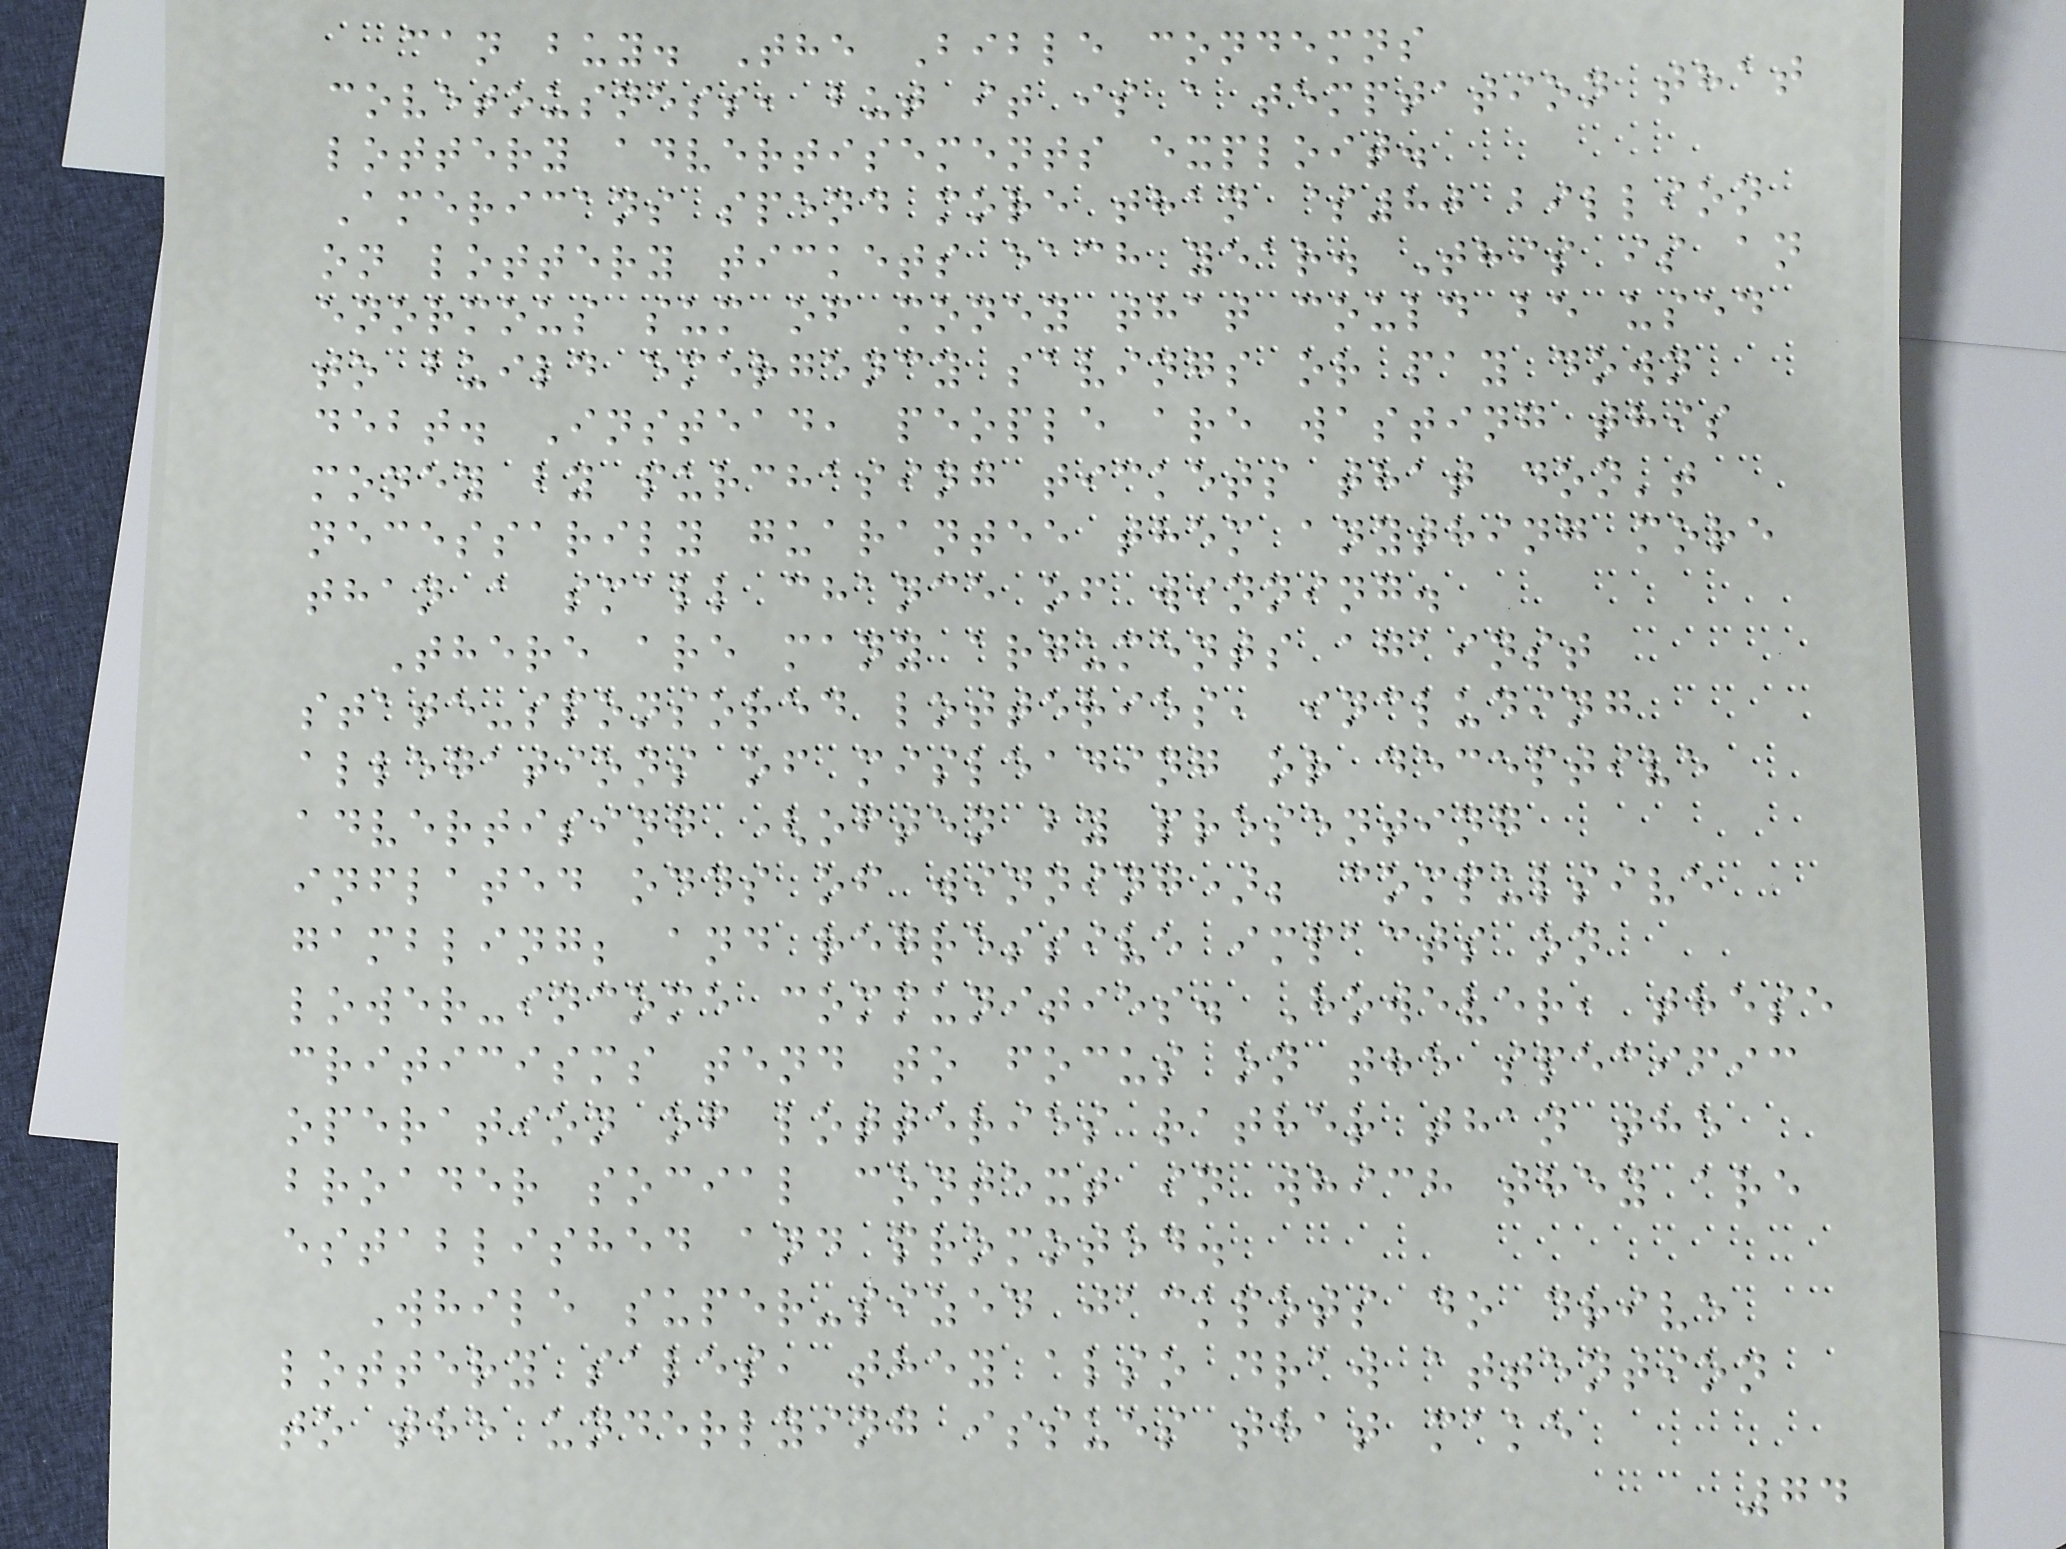can buy. The Bible condemns
covetousness, but it is a temptation that
lottery advertisements exploit.
Americans spend more than $80 billion
on lottery tickets each year. This is an
enormous sum of money that could be used
to build emergency savings or pay down
debt. Instead, people are wasting this
money by purchasing tickets that don't
necessarily guarantee them anything more
than a small chance of winning.
There are many arguments against
state-sponsored lotteries, including
allegations of misleading or deceptive
advertising (often by presenting
inflated odds of winning); compulsive
gambling; and regressive impacts on
lower-income communities. However, these
criticisms tend to focus on the specific
operation of lotteries rather than the
broader social context in which they are
established and promoted.
While super-sized jackpots do drive
lottery sales, they also draw attention
to the underlying issues that make
74
